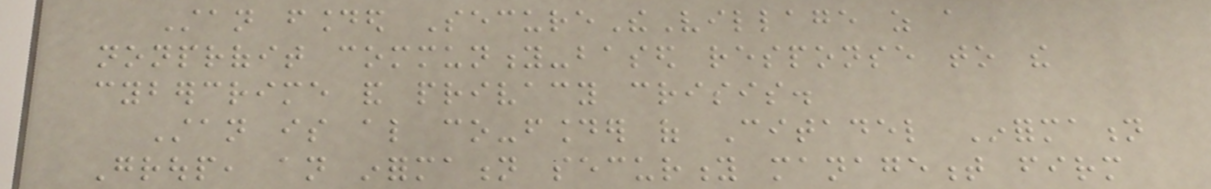Stan founded SecureTheVillage as a
nonprofit community-based response to the
cybercrime and privacy crisis.
Stan is also co-founder of Citadel Information
Group, an information security management firm
